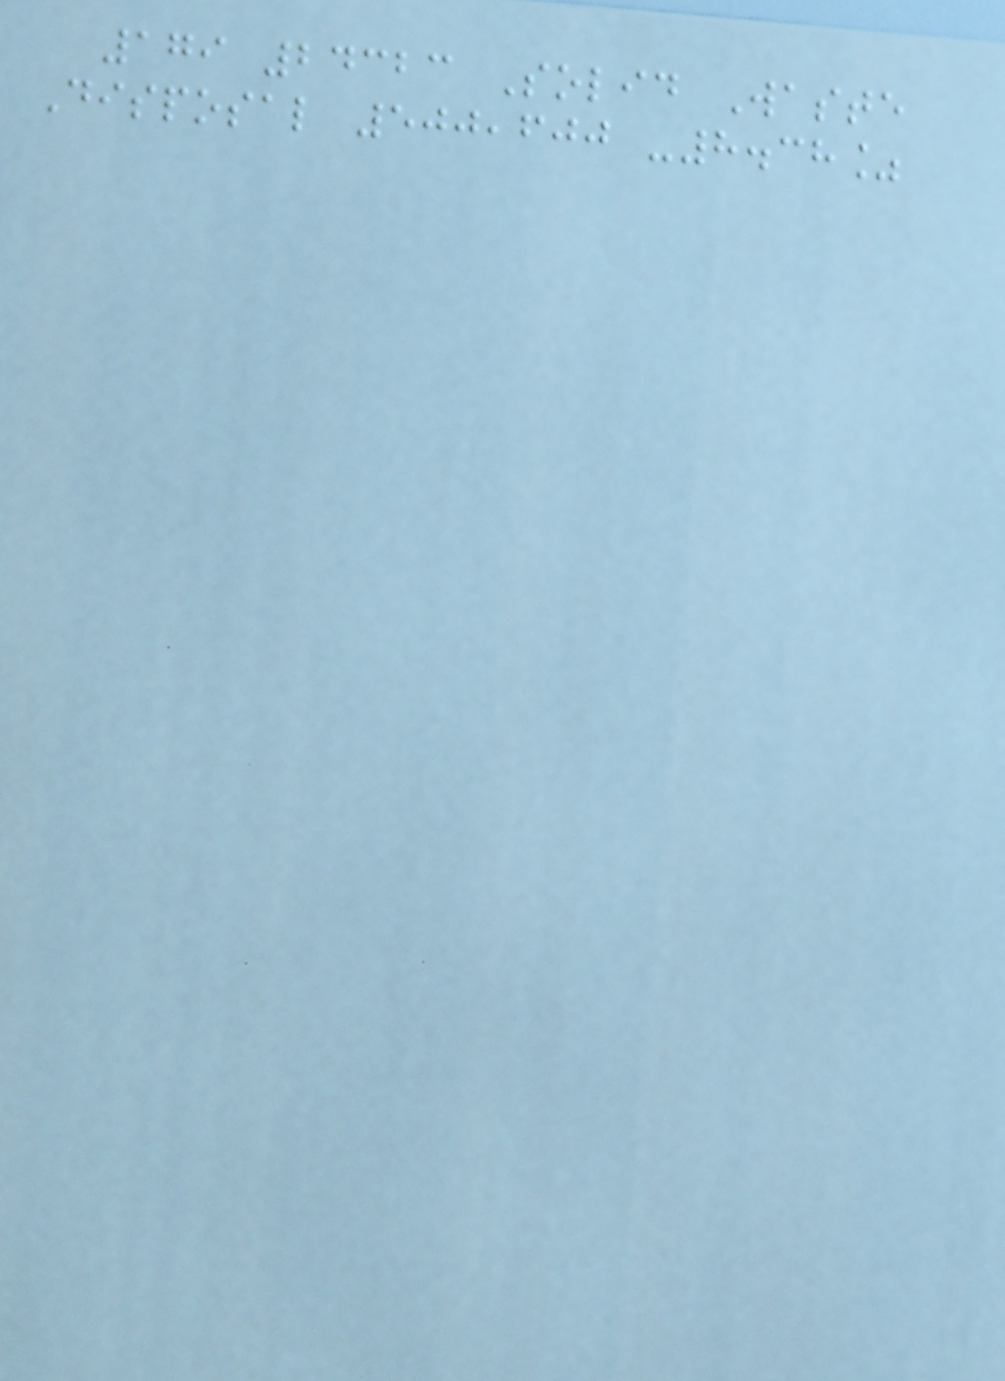179 24323 Solid Waste
Disposal 500,600 -8.38%
